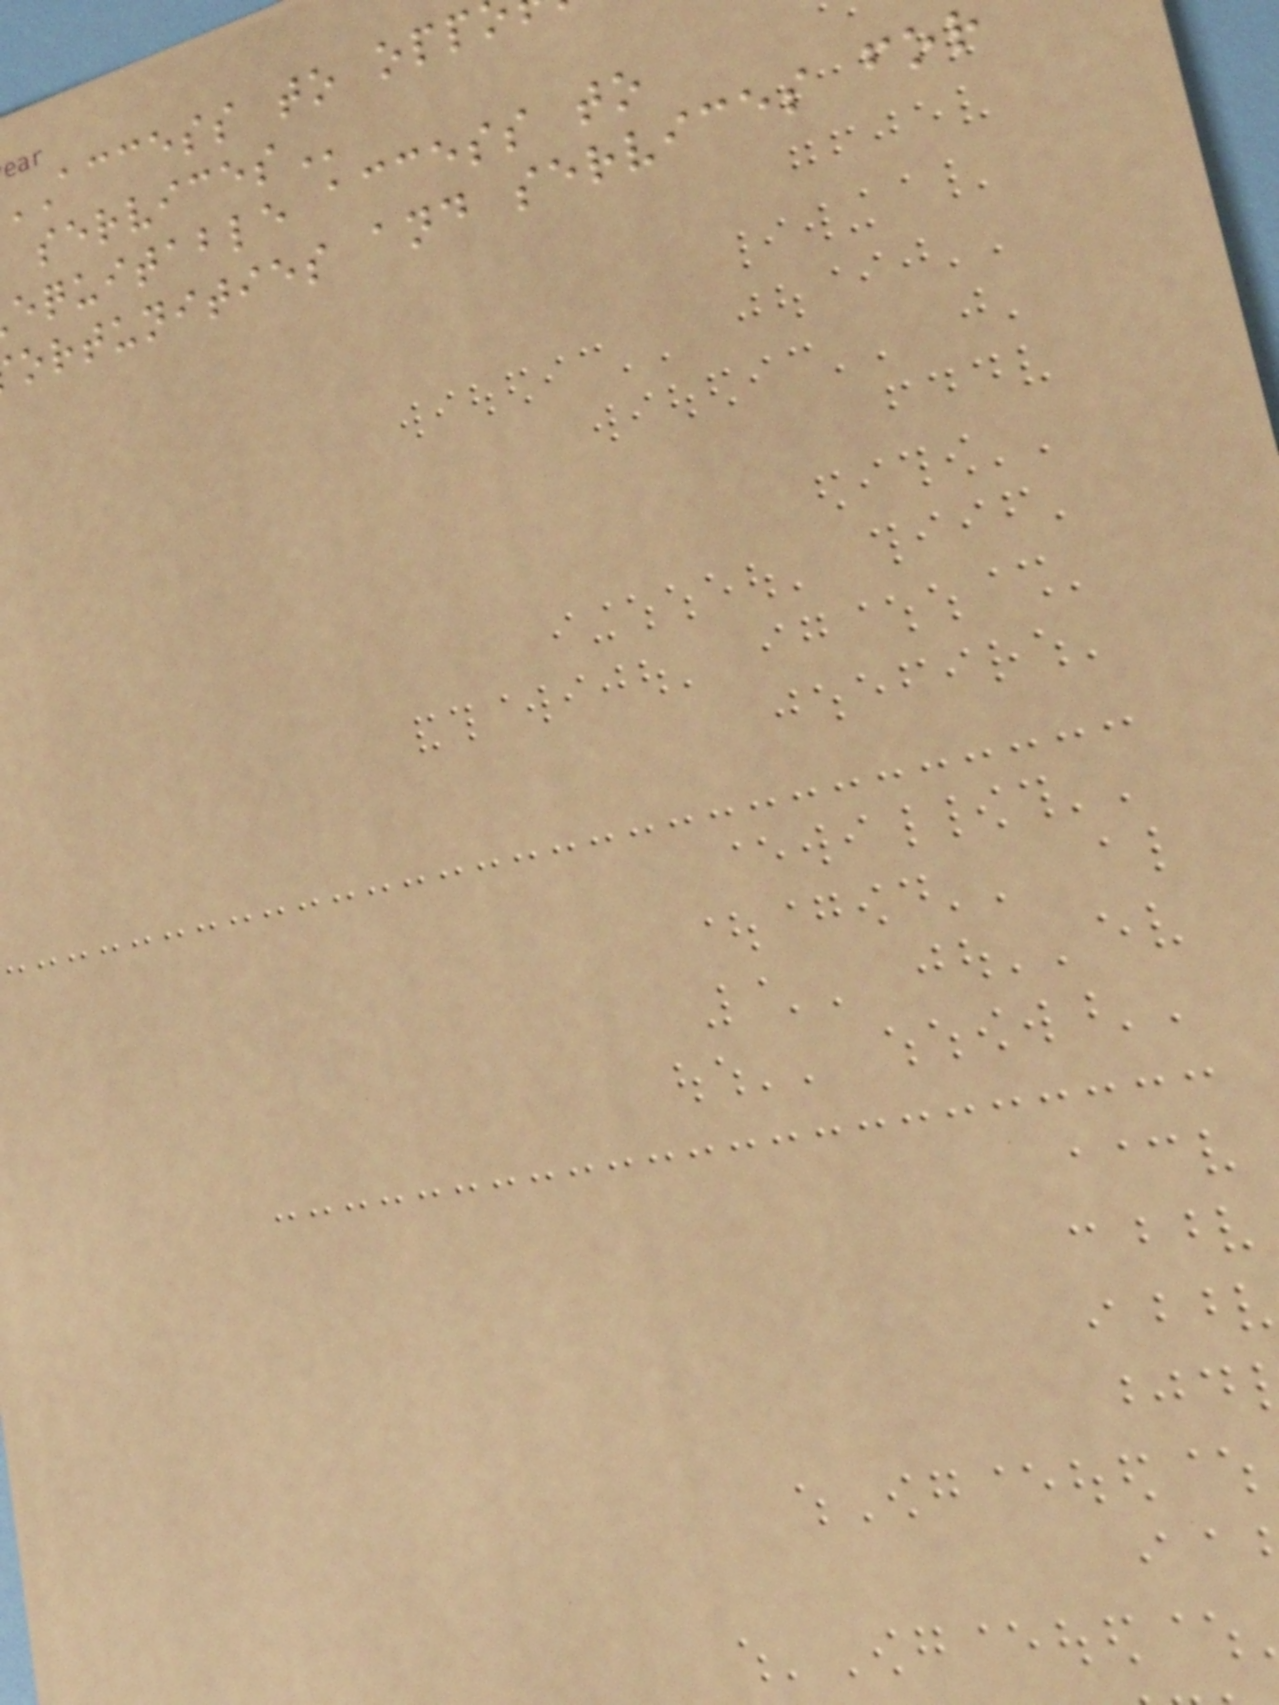access to
equitable access to
ortunities and services for
